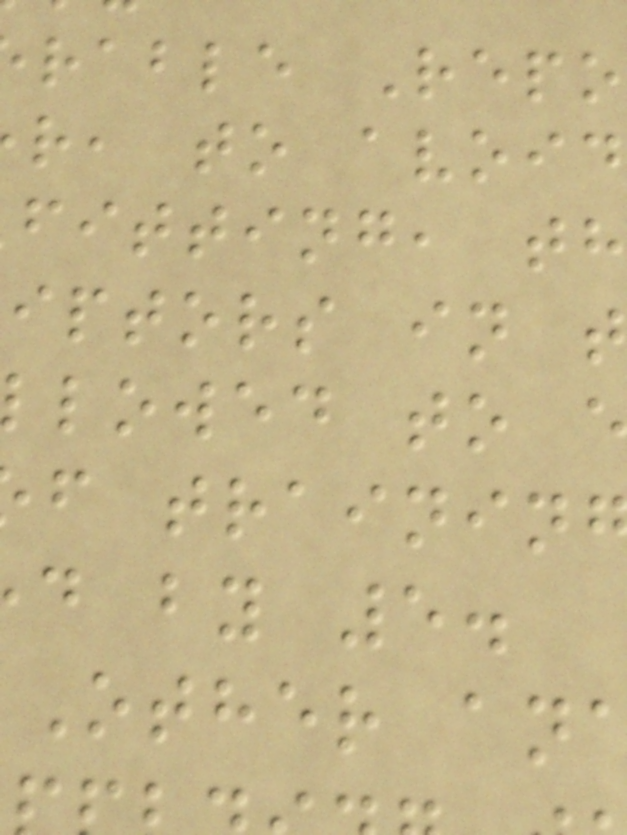rable Repo
r, to avoid
fitting, th
iptors in t
lowed to
f trainin
d by 5.
Other an
